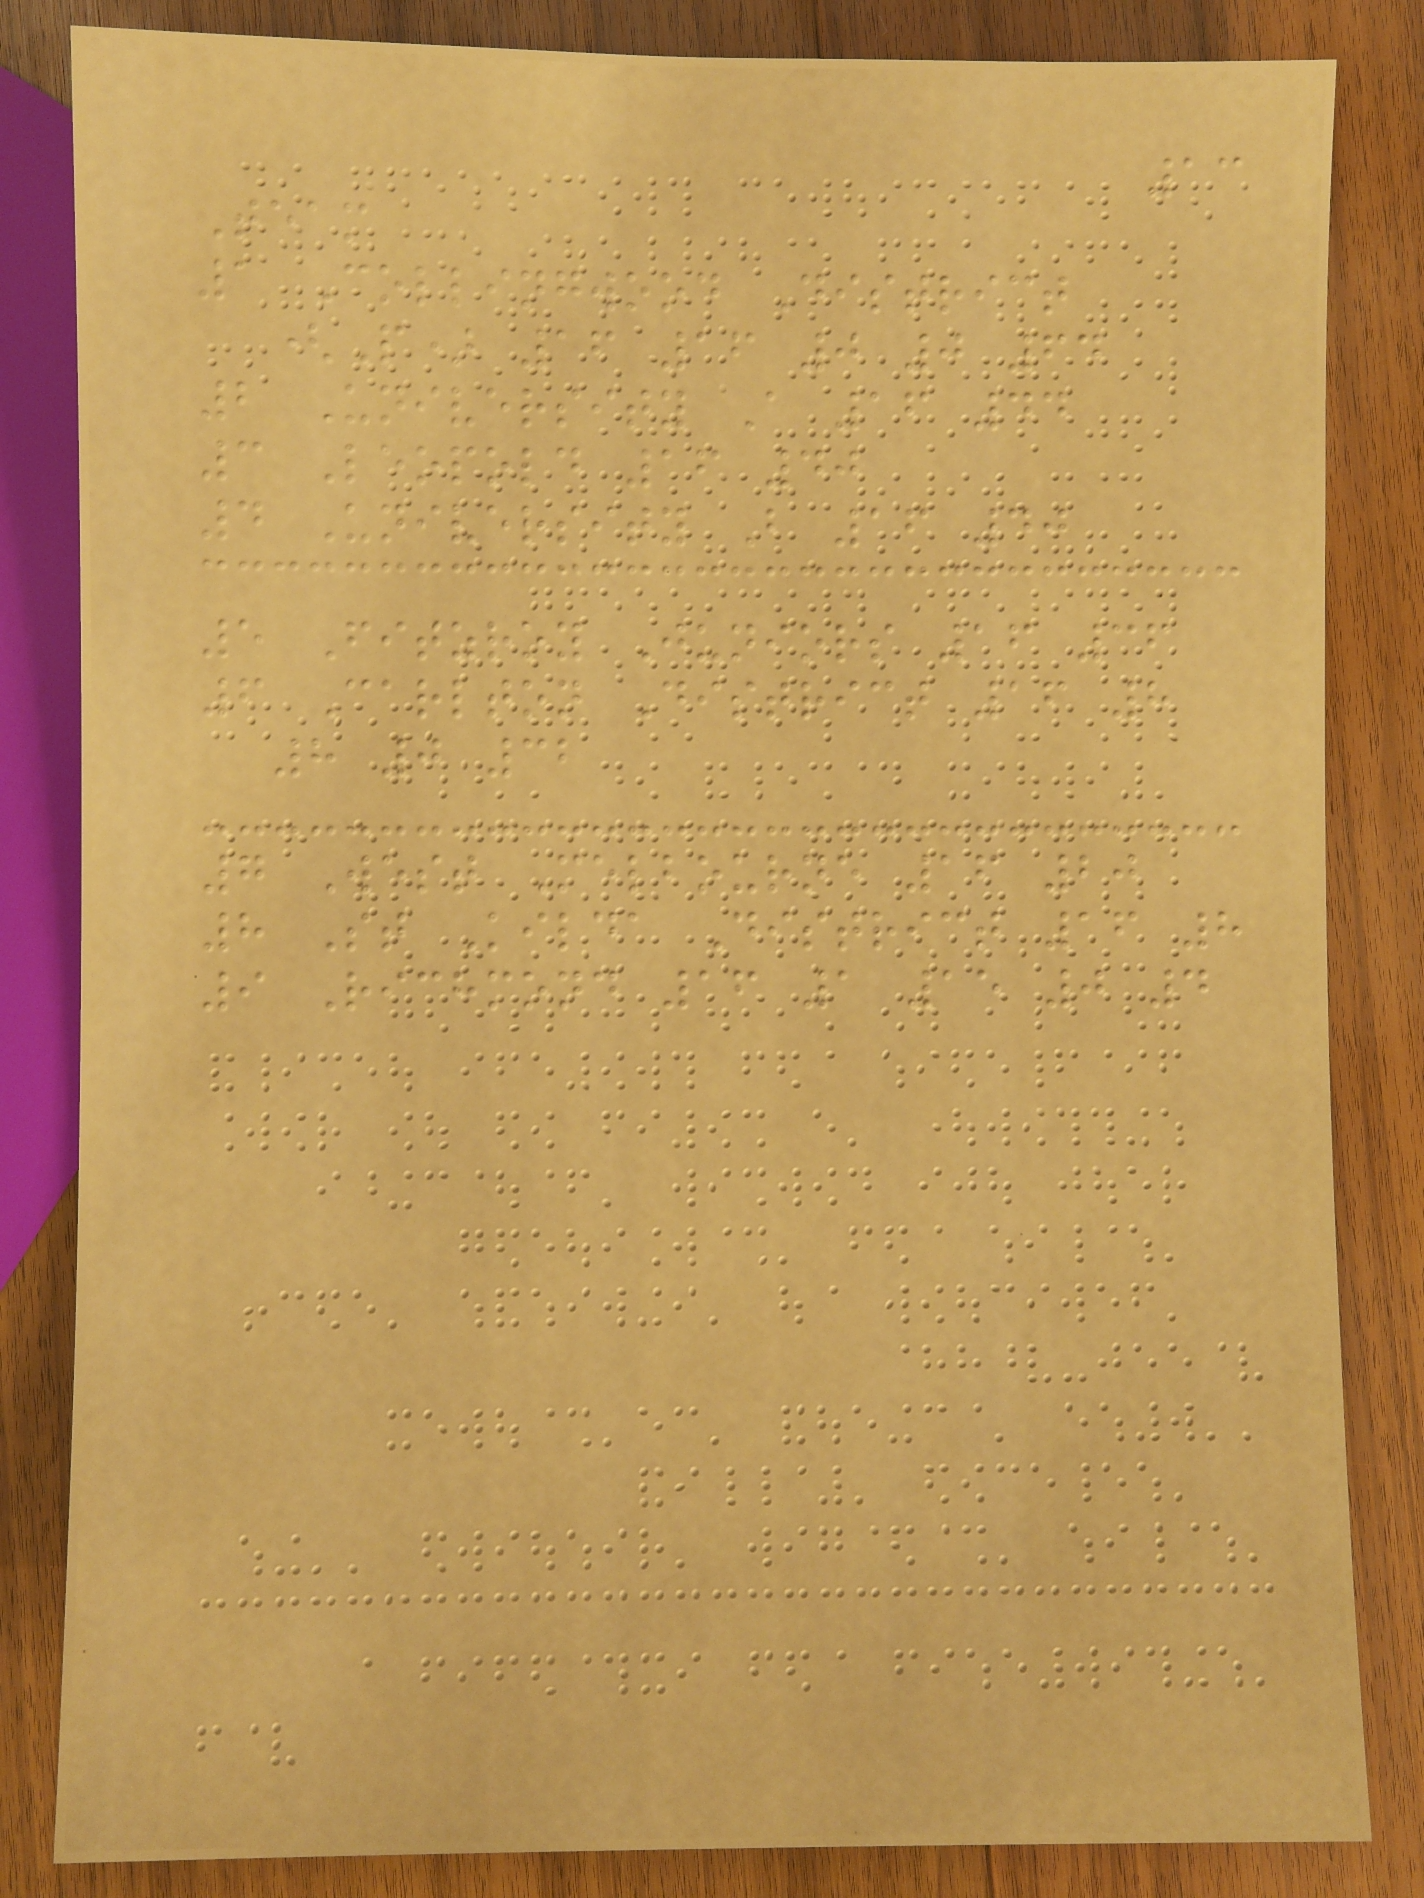13
Team
1 Collingwood District
(P) 16 16 0 0 64
2 University A 16 44
3 Leopold 16 40
4 University B 16 40
5 Fitzroy Juniors 16 36
6 Carlton District 16 8
8 0 32
7 West Melbourne 16 20
8 St Kilda District 16 8
9 Richmond 16 1 15 0 4
